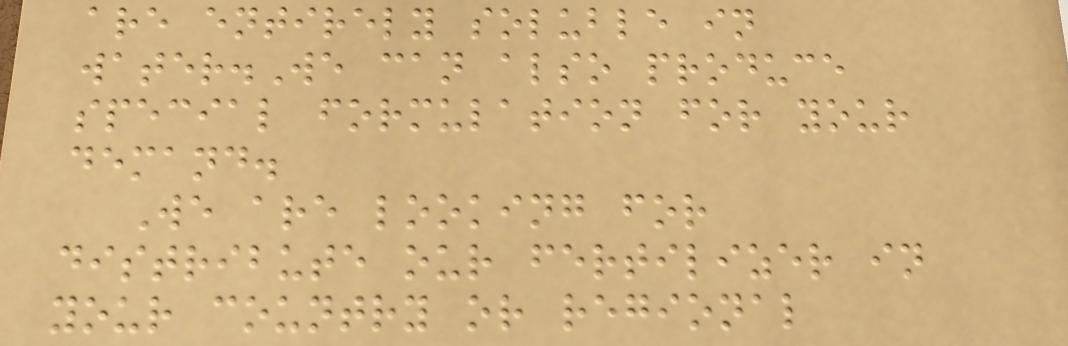are entirely soluble in
water.We can also produce
special formulation for your
demand.
We are looking for
distribute our fertilizer in
your country or regional
